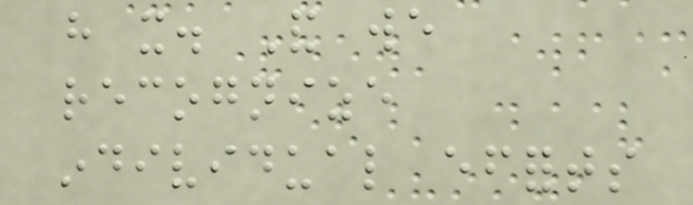have it. And we
recognize
individual efforts
